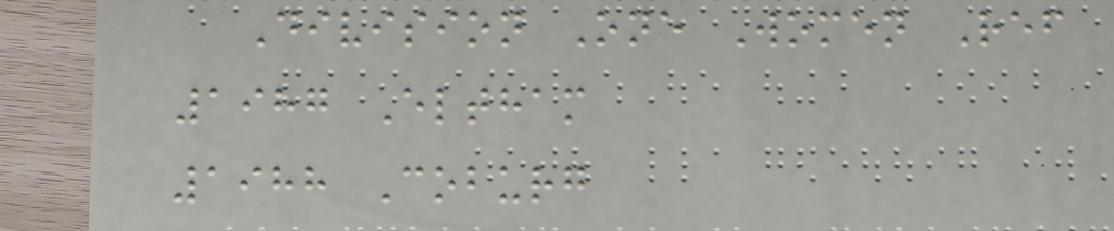Division One Women Ref
1987 Eltham
1988 Coburg
